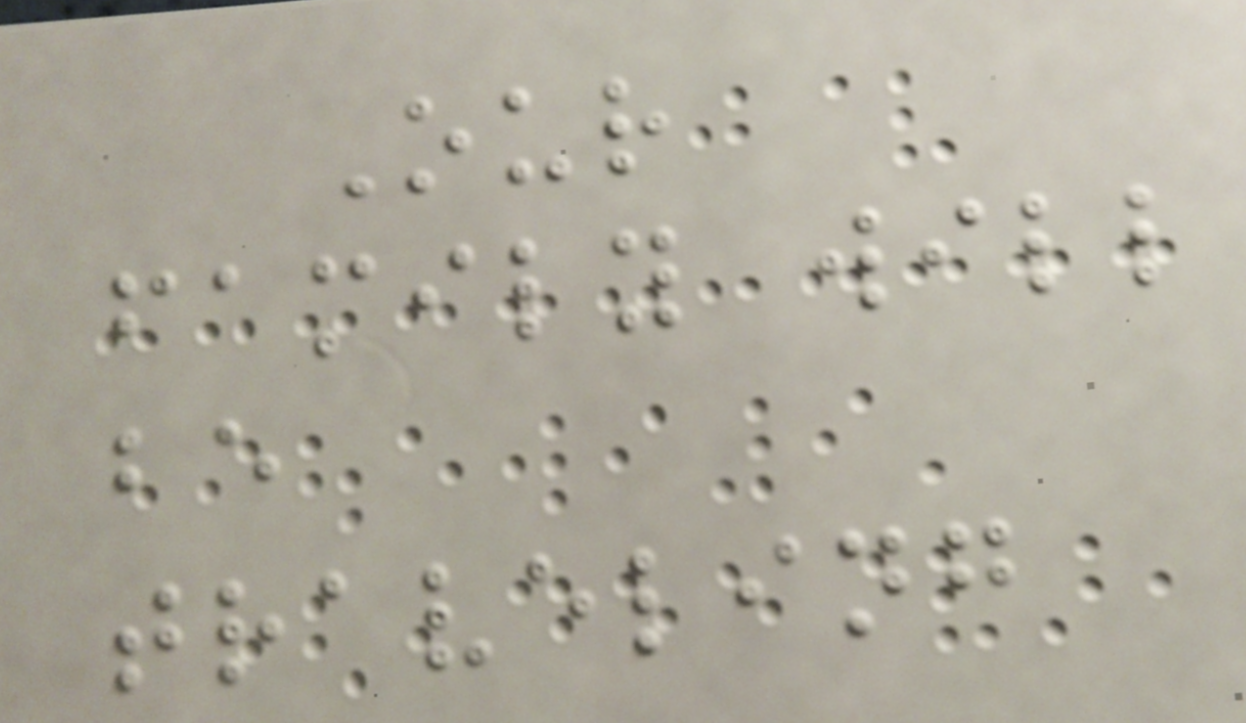Our
family will
be
traveling
